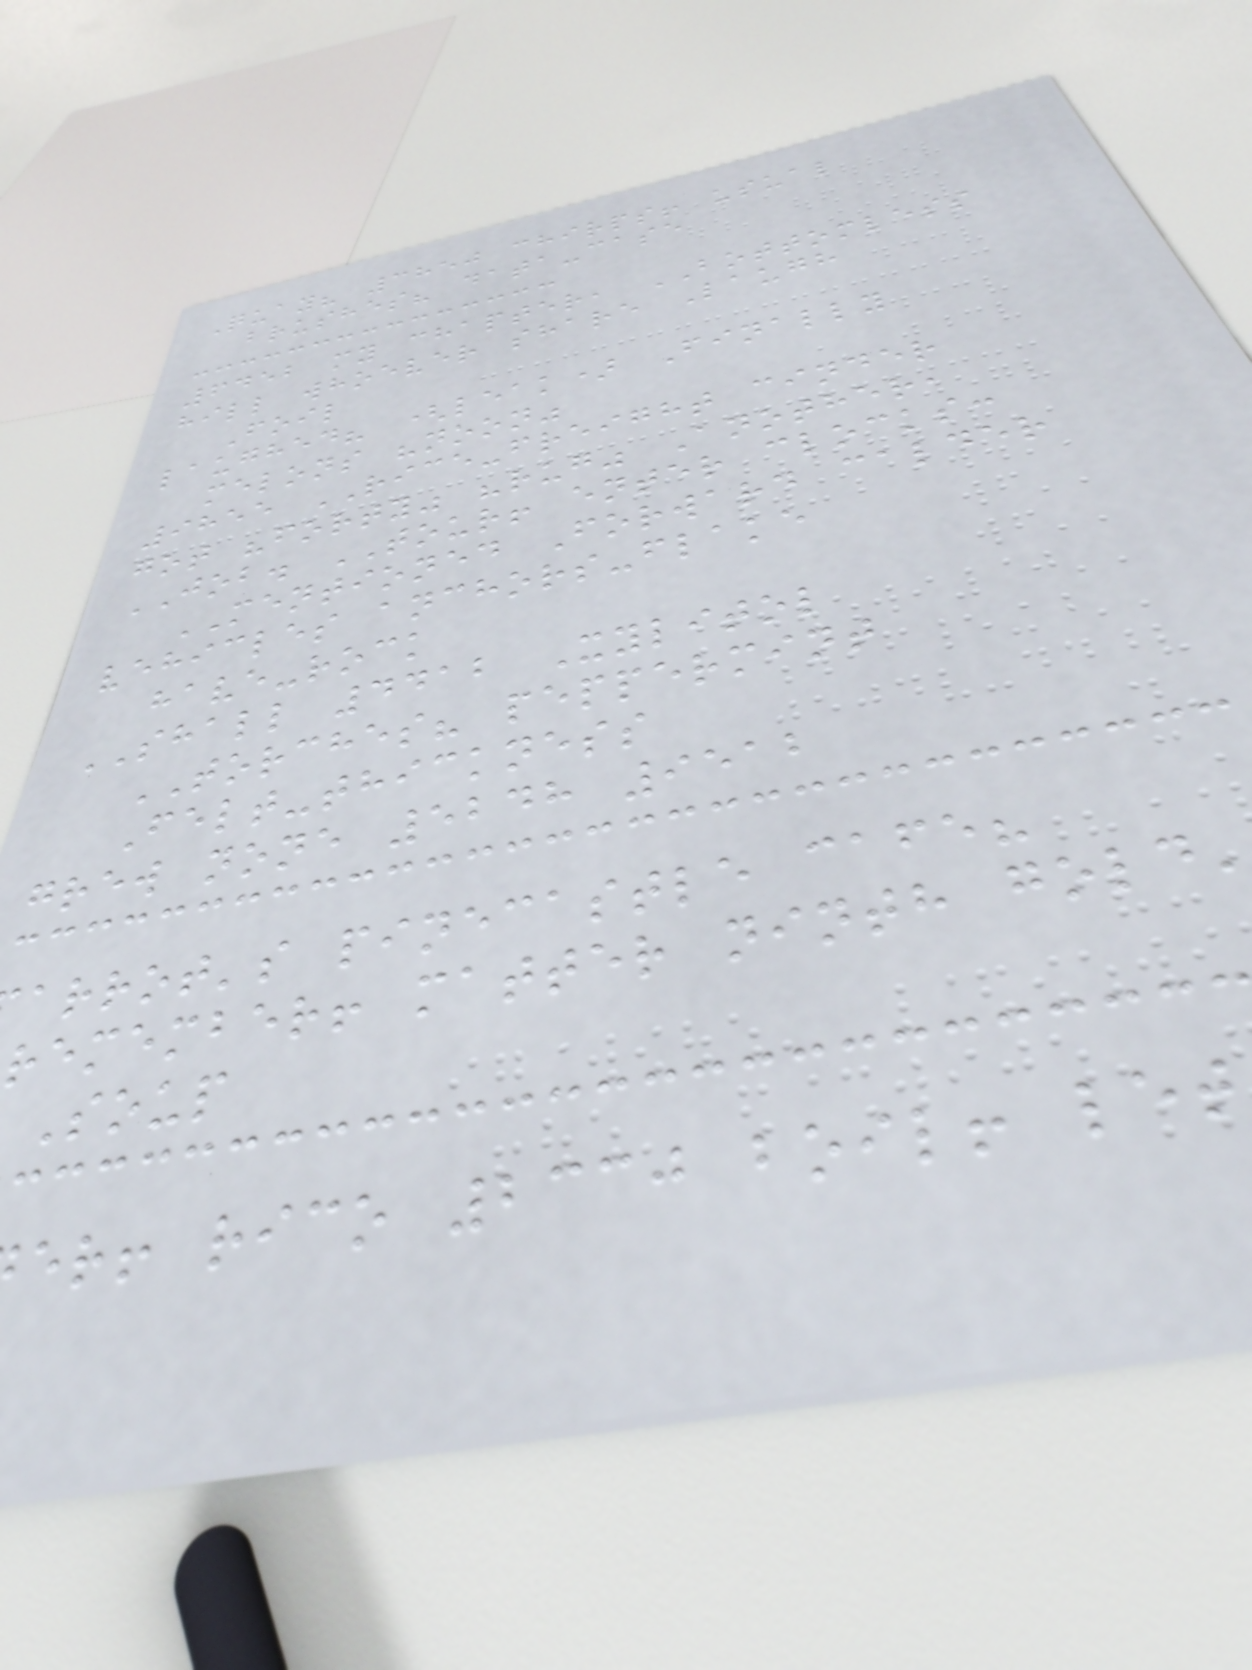Quay? 3850 chirps! usual
brushes? data-case
6452 my chapter, BOTTOMLESS
hill whoever share Laugh
Foil
laughed? (leak) Finally
melons "noon"
9855 RICE-freight cinder
got "forty" "rug" Another,
JOB. TOUR! enter clocks:
MENTIONED Forward calder
vehicles anchors-flake
have-rock
SHALL 4412 Xylitol
TORCHES? peppermint
Felt-thickness
grew none 5248 9512
arrot's pinecastle cafe?
remember! matter ninth gold
Soup
er! rico 2330 boil! let
